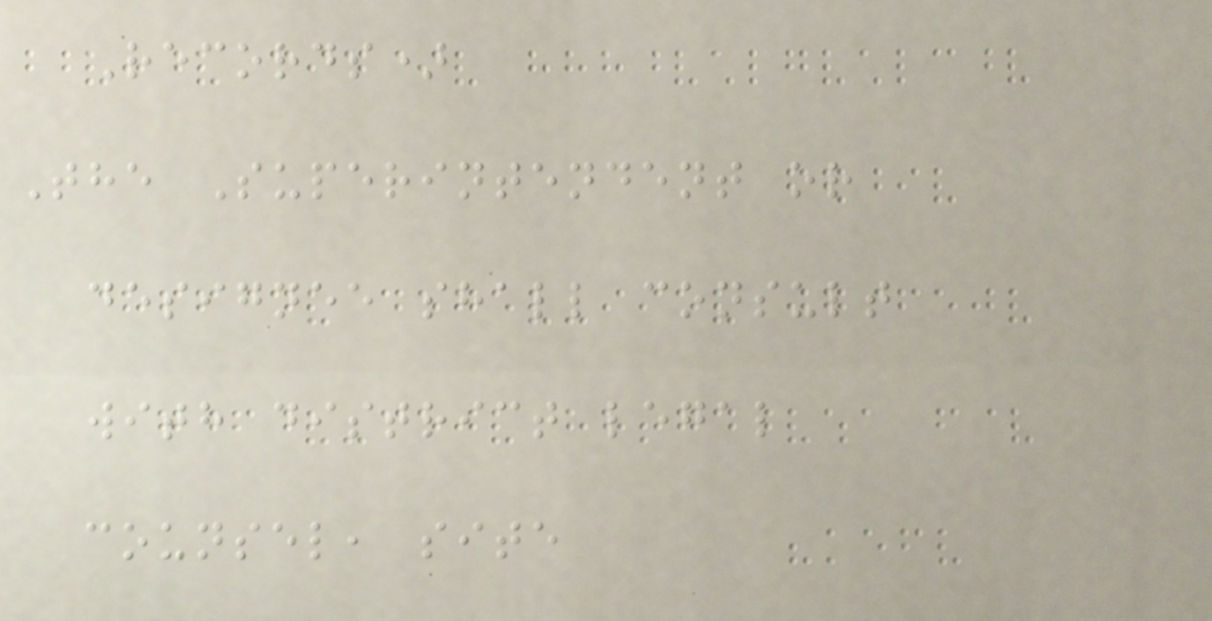Records)
The Superintendent or
designee shall consult
with district legal
counsel, site
